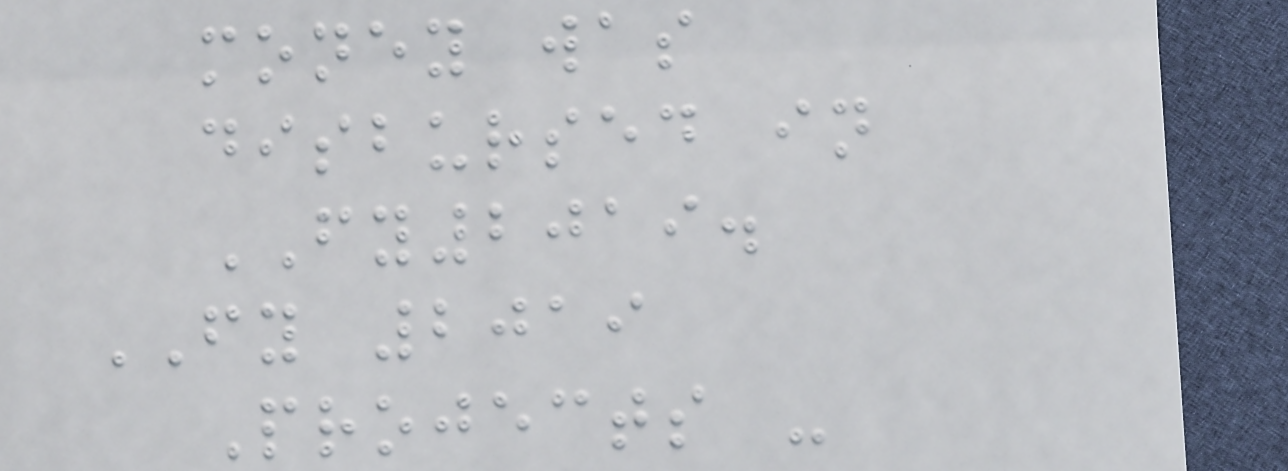money was
disbursed in
FY2019.
FY 2019
Projects -
